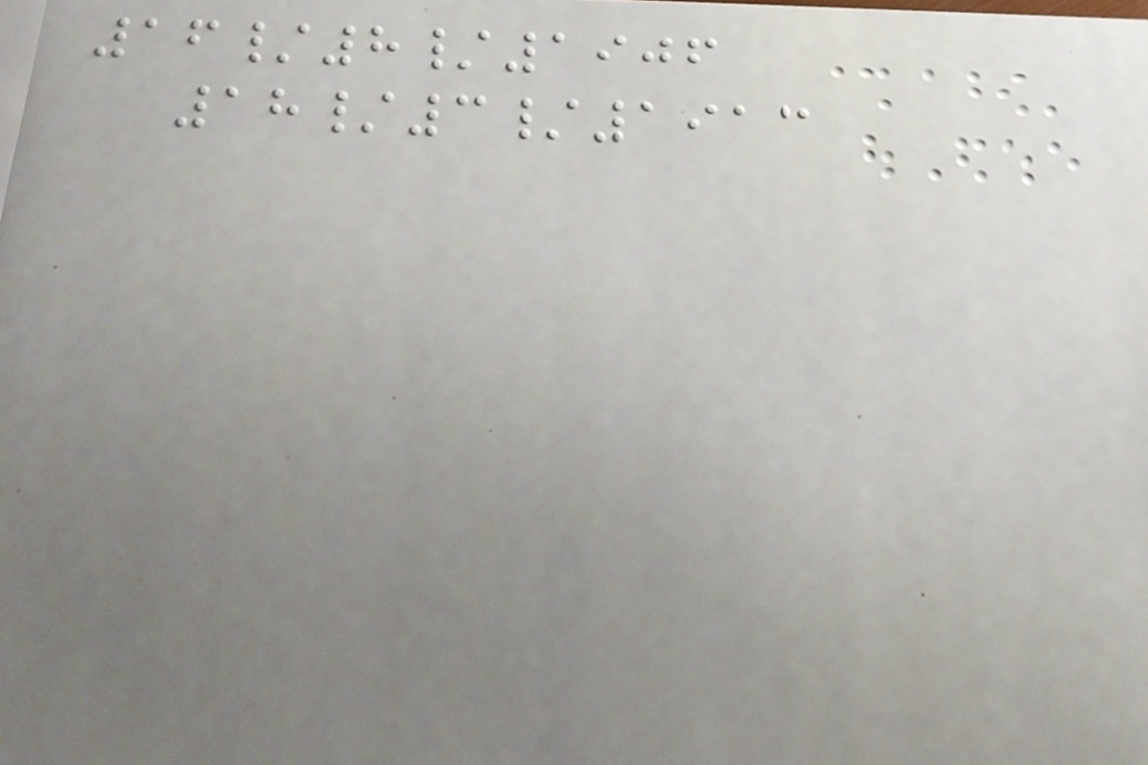16/8/1906
18/3/1913
